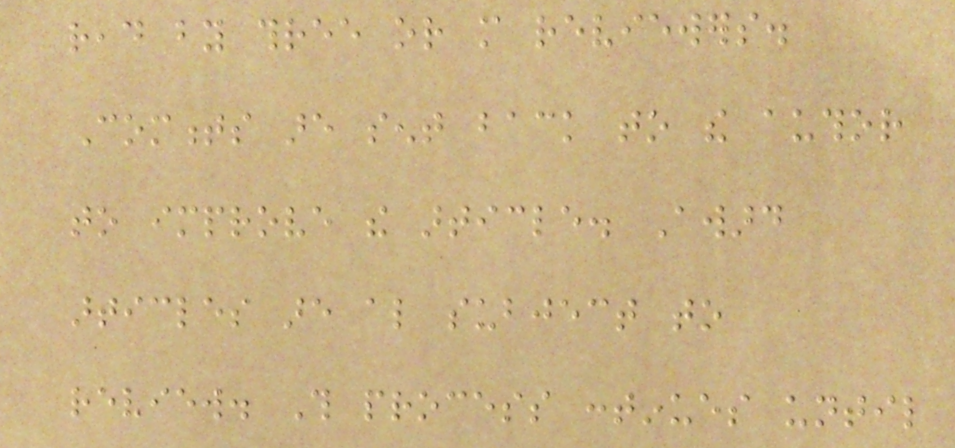read by three or more reviewers.
Comments are sent back to the author
to improve the article. Award
articles are also subject to
review. This process continues until
